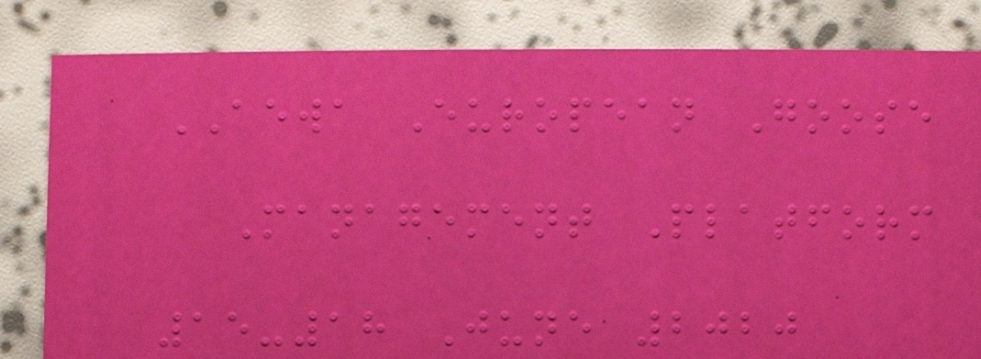AEWA European Goose
Management Platform
15-18 June 2020
